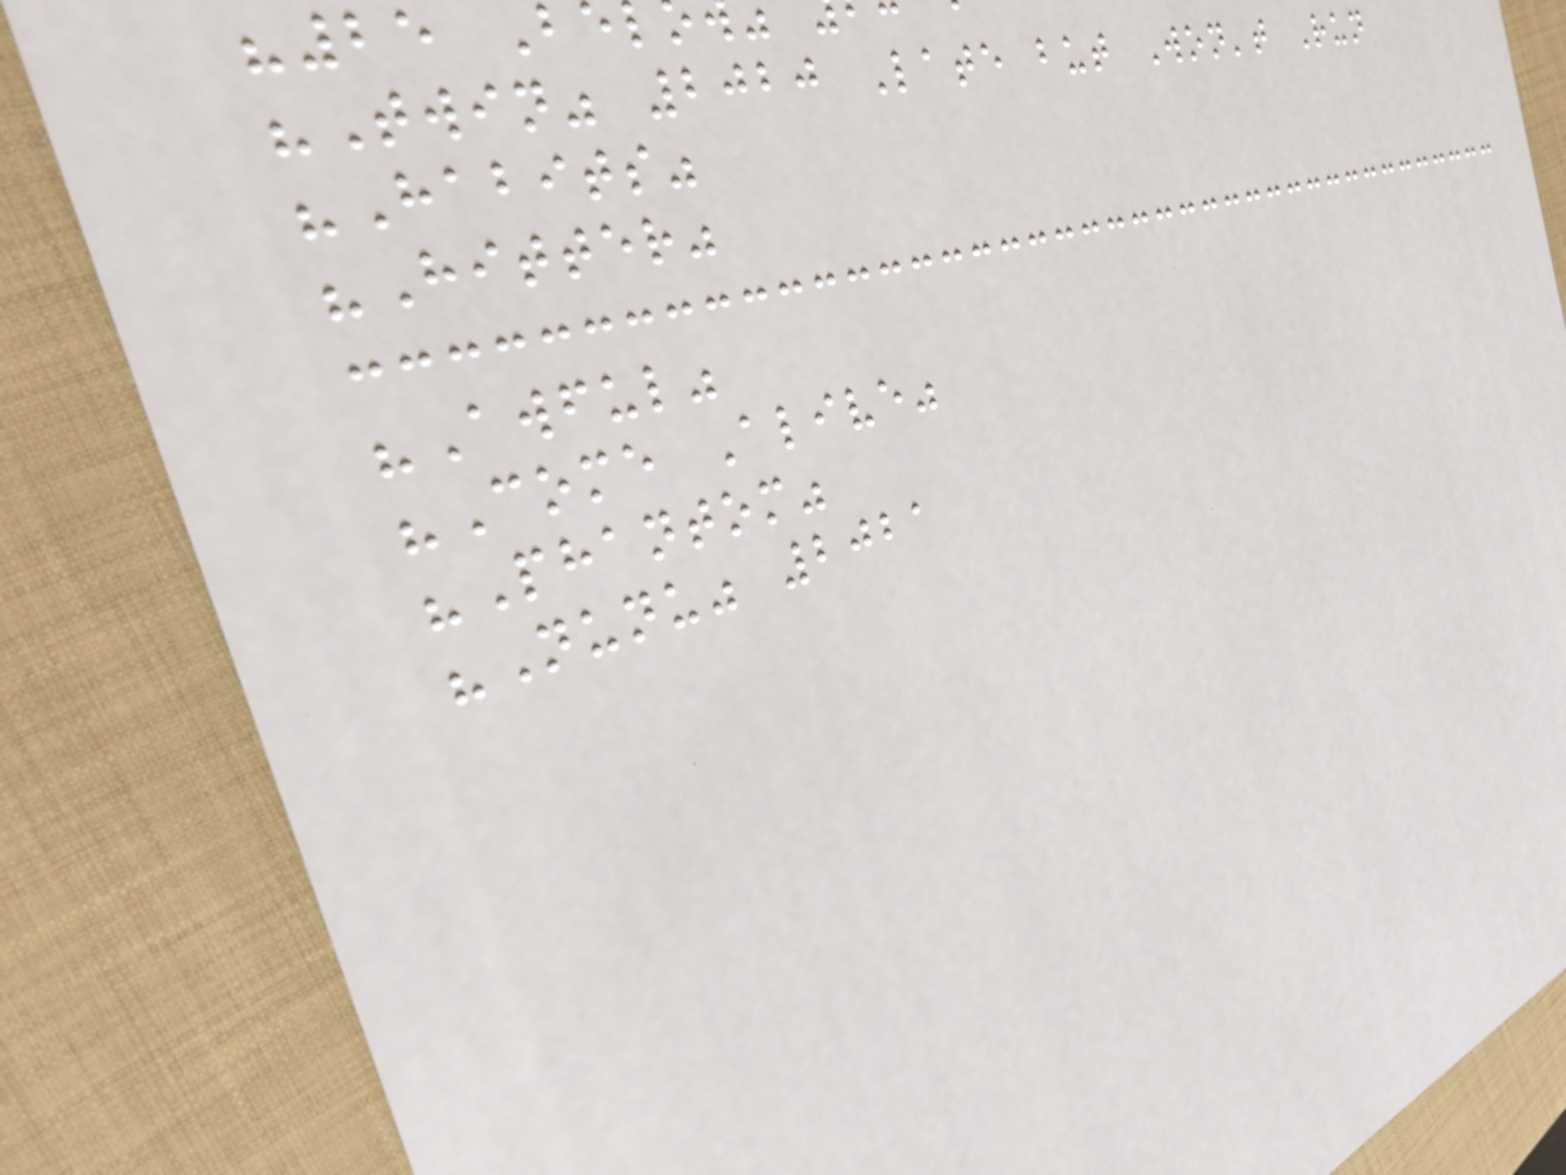"25 Be
"Twin" 2020 Late but Won't Run
"Habits"
"Hitter"
"Awful"
"Come Alive"
"Phantom"
"Nunu" 2021
